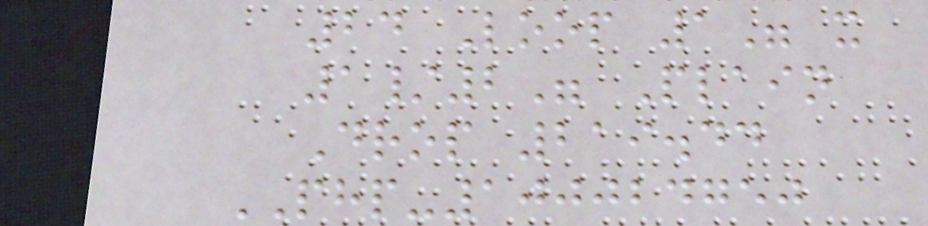24 Loop 1" x
1/2" Plain
Drop 219.44
PHP-100024750
